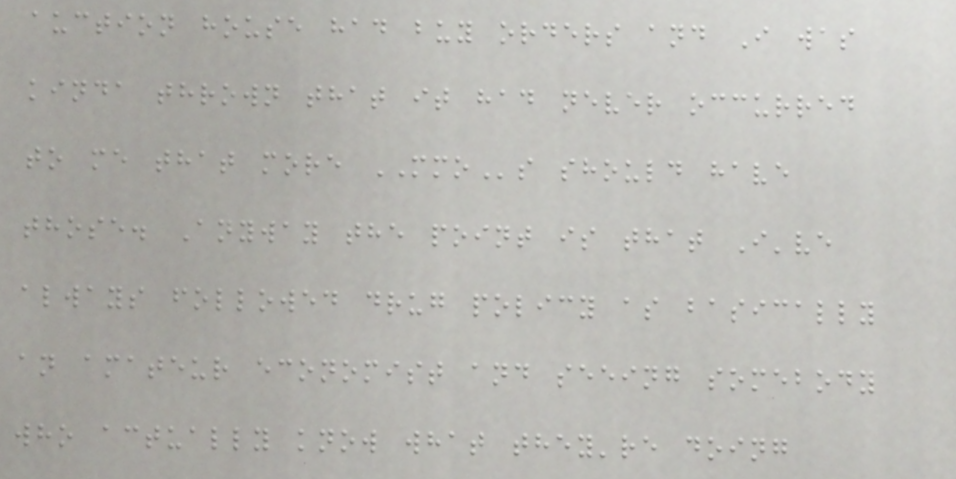auction house had buy orders and I was
kinda thrown that it had never occurred
to me that more MMOs should have
those. Anyway the point is that I've
always followed drug policy as basically
an amateur economist and seeing somebody
who actually know what they're doing
